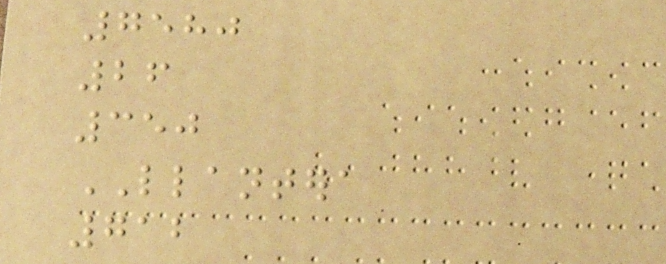7580
26
350
LLANTERA
712
